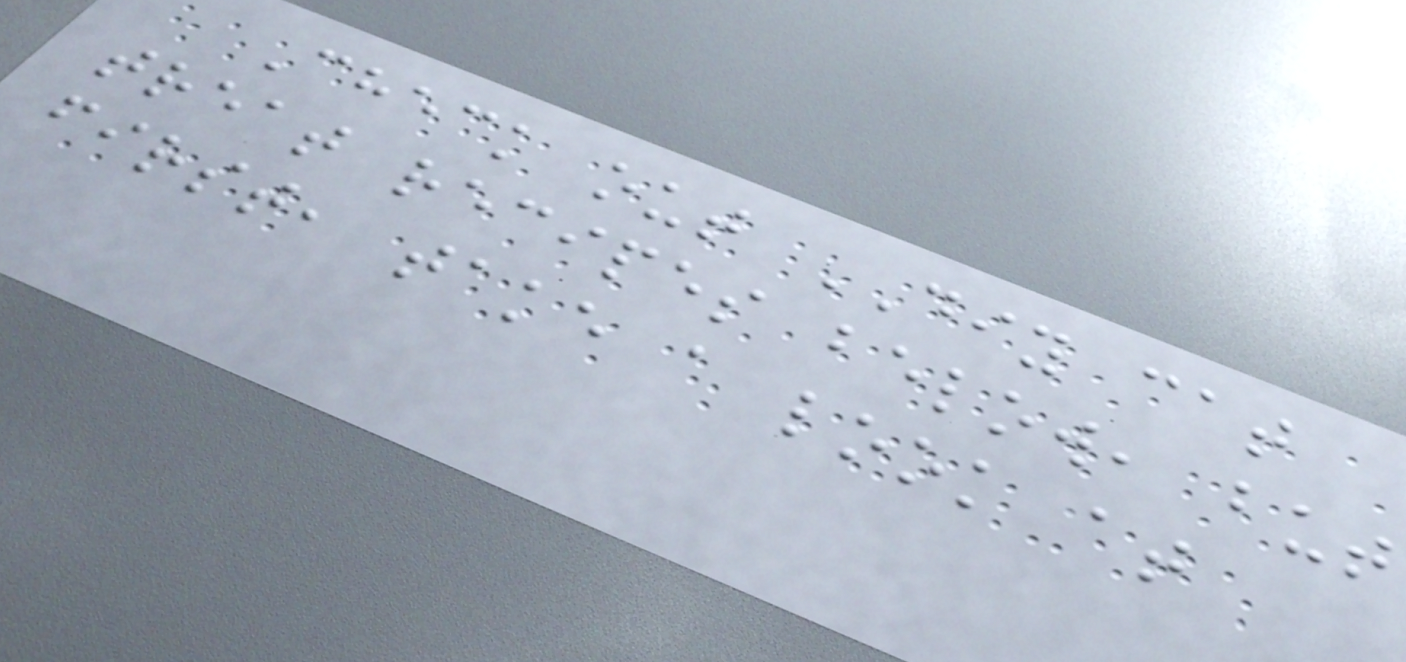Check out DIY cat
treat recipes below, but
first, take a look at
